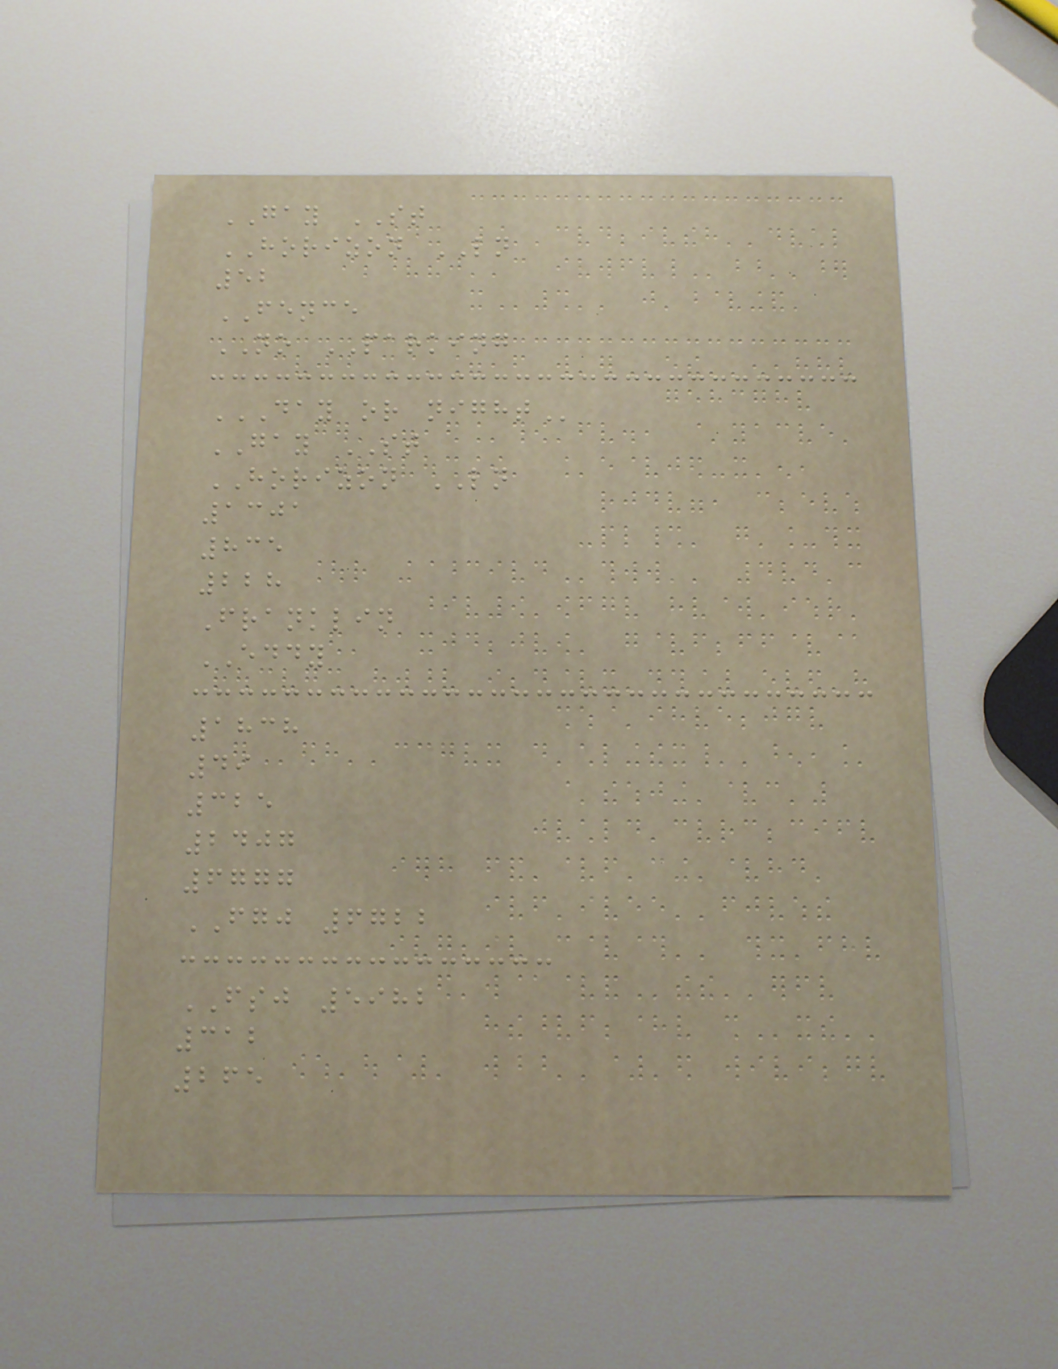GAY ST
HORIZON LN
52
FENCE
NO PARKING
DAY OR NIGHT
GAY ST
HORIZON LN
1301
835
228
Franklin
EDDY
1838
49
325
2407
6777
FGJ 6722
FSJ 5982
312
265
